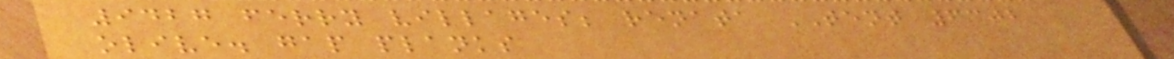9427 ferry villages; renata TENT 6302
olive. gap planks
